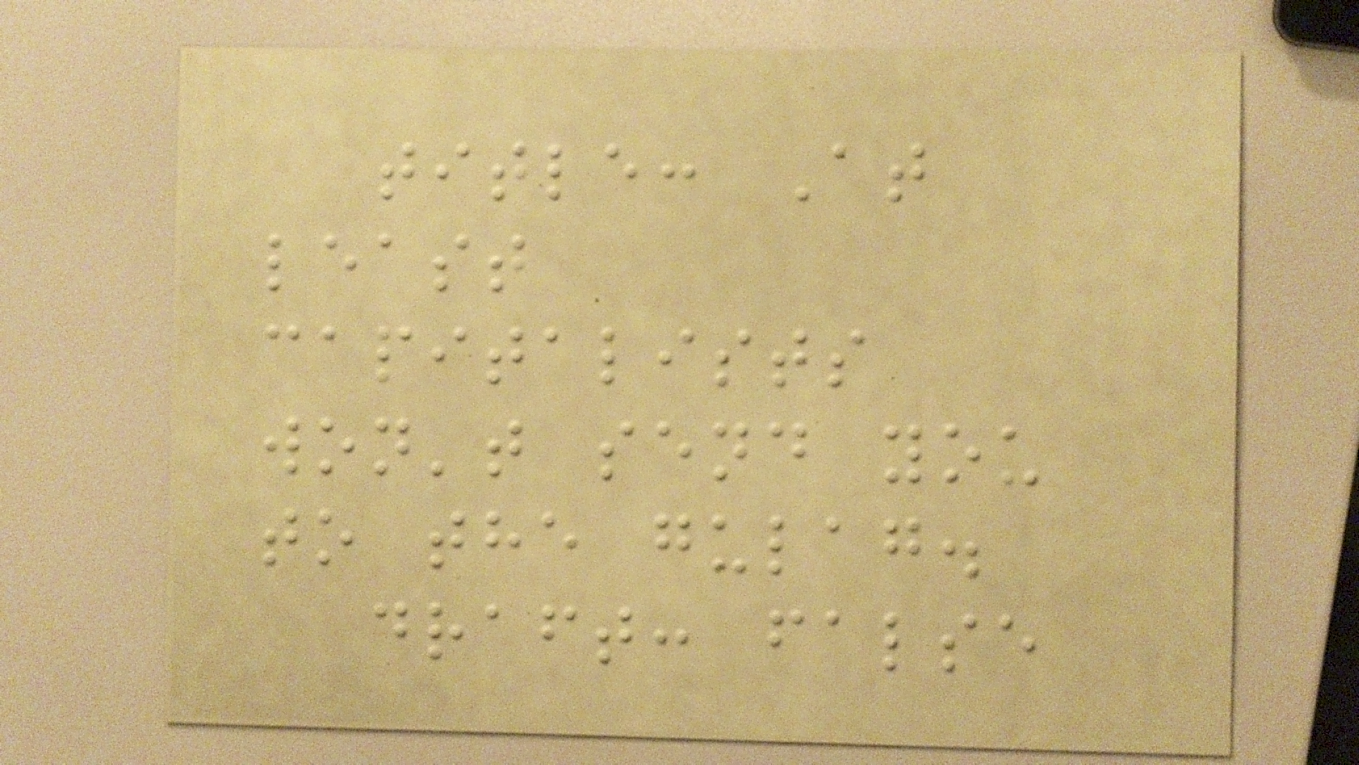title: At
least
capitalists
won't send you
to the gulag.
draft: false
